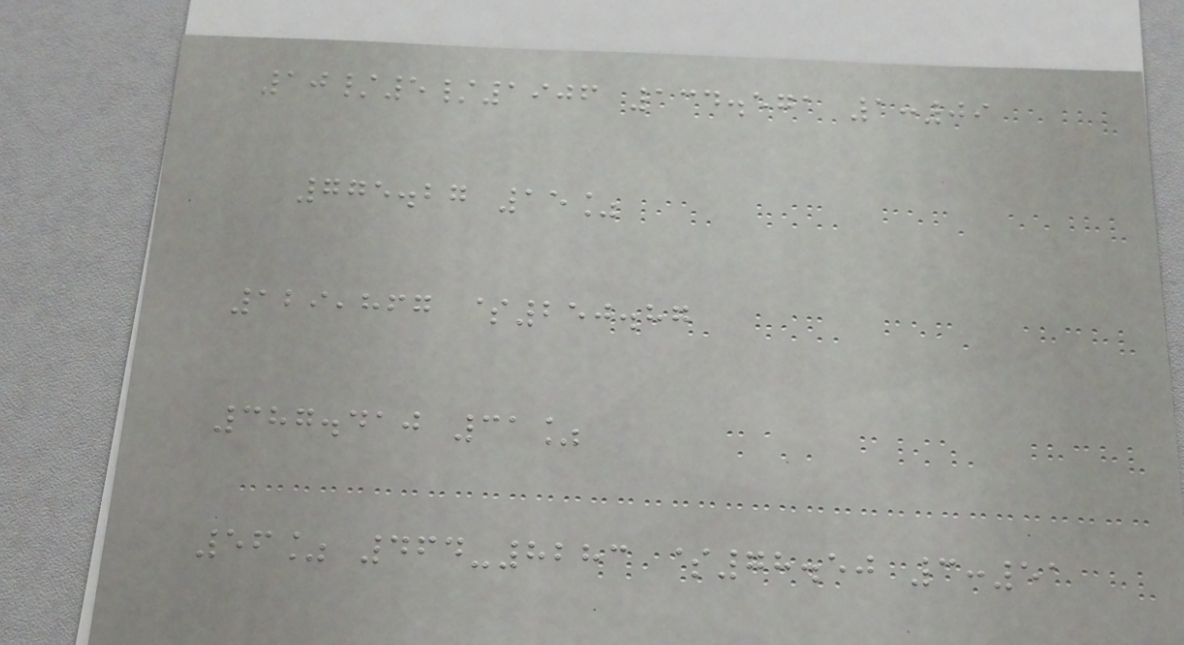10/5/1906 134.571 1:09
775.27 15%
129,867 $250.87
387.410 31%
56% 464-8283 $78.50 3:51
